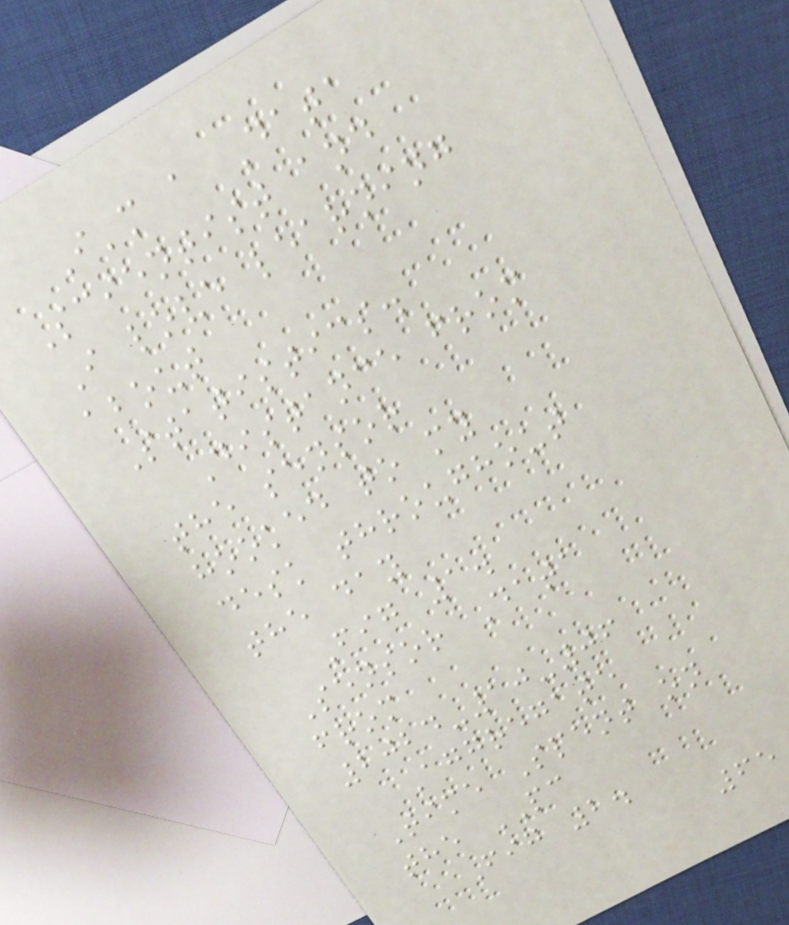I'm a Data
Scientist and
I love learning
about
Statistics.
Distance from
the sensor
hooked to my
desk throughout
the day
Fig 1.
Sensor Data
from
2024-10-06
Aggregate
Time Spent on
the PC
Fig 2.
65
